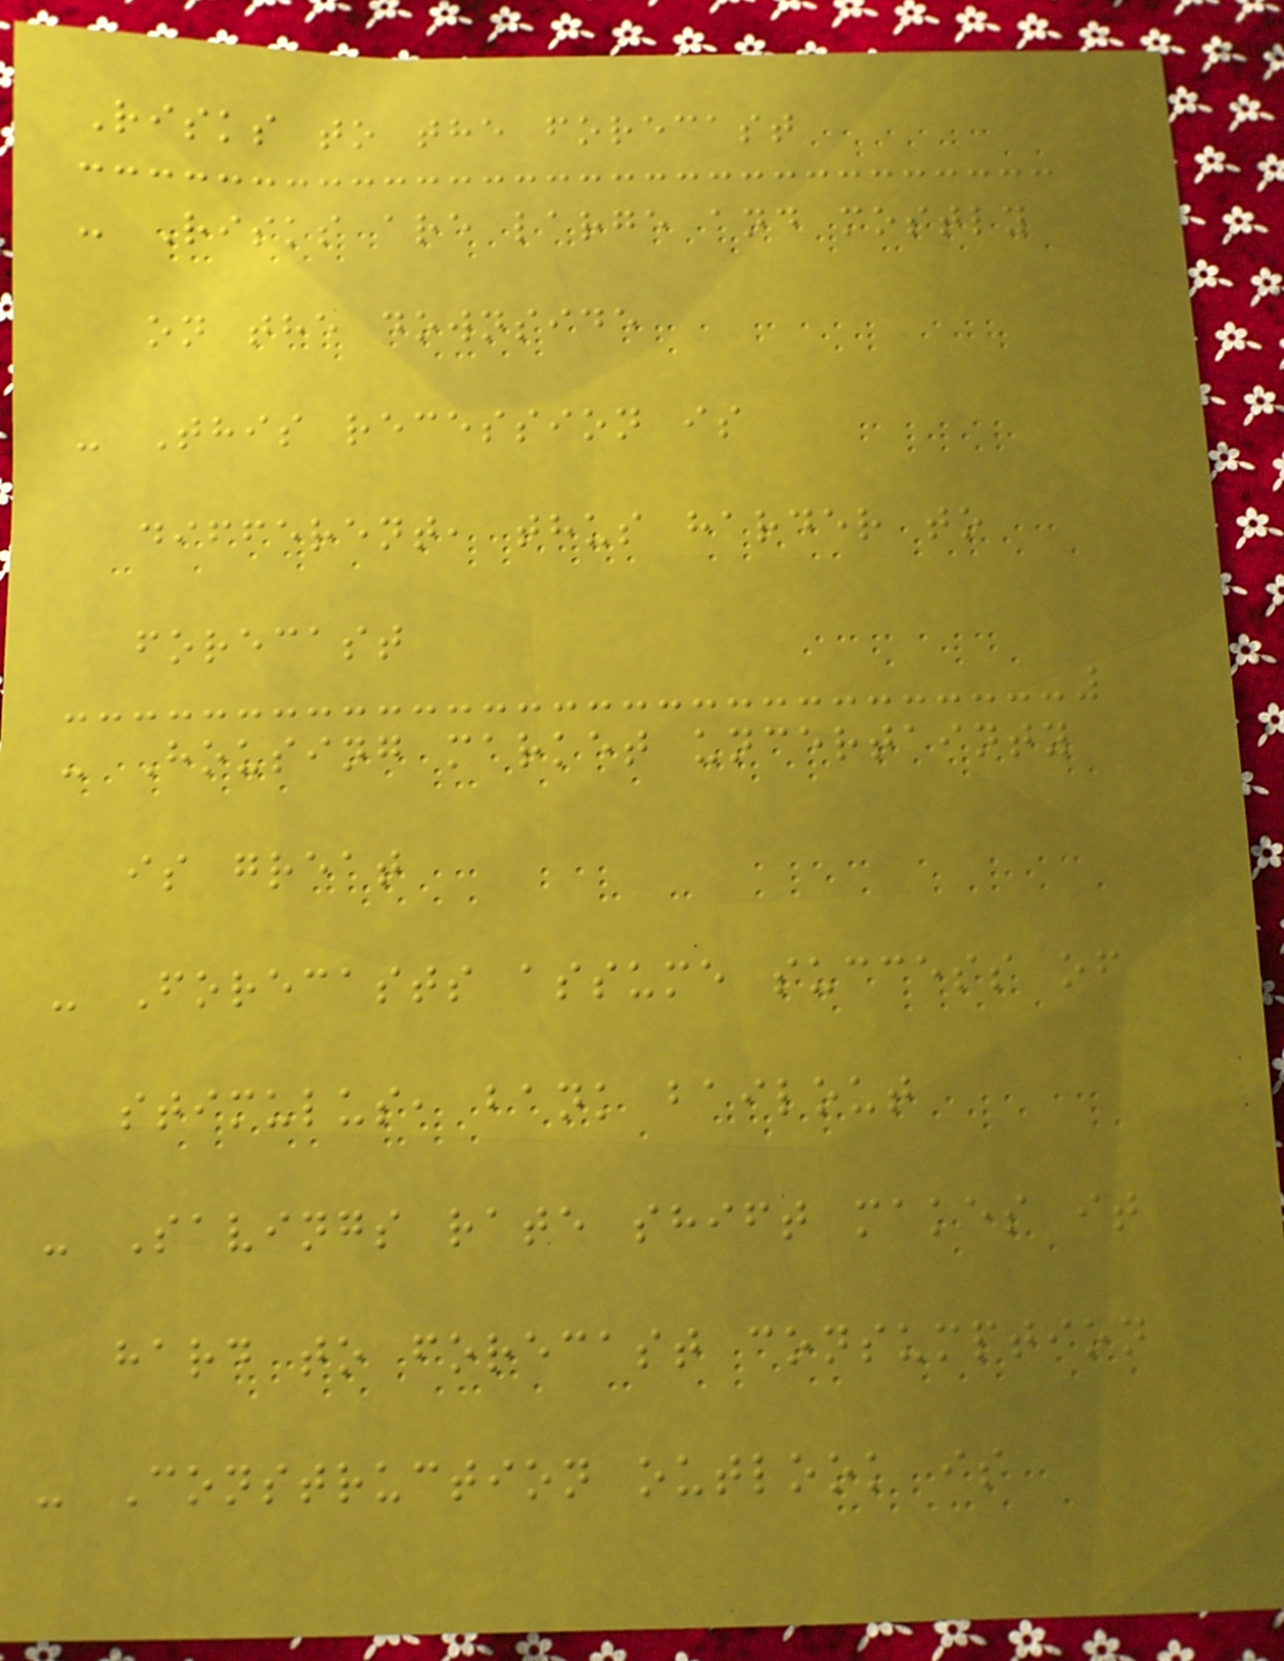Risks to the forecast
- Risks are large and mostly
on the downside
- This recession is
different, thus harder to
forecast
- Housing market uncertainty
is great
- Forecasts assume success of
stimulus, bank bailout
- Savings rate shift makes it
hard to forecast consumption
- Construction outlook is
